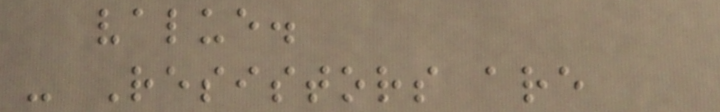value.
- Resistors are
